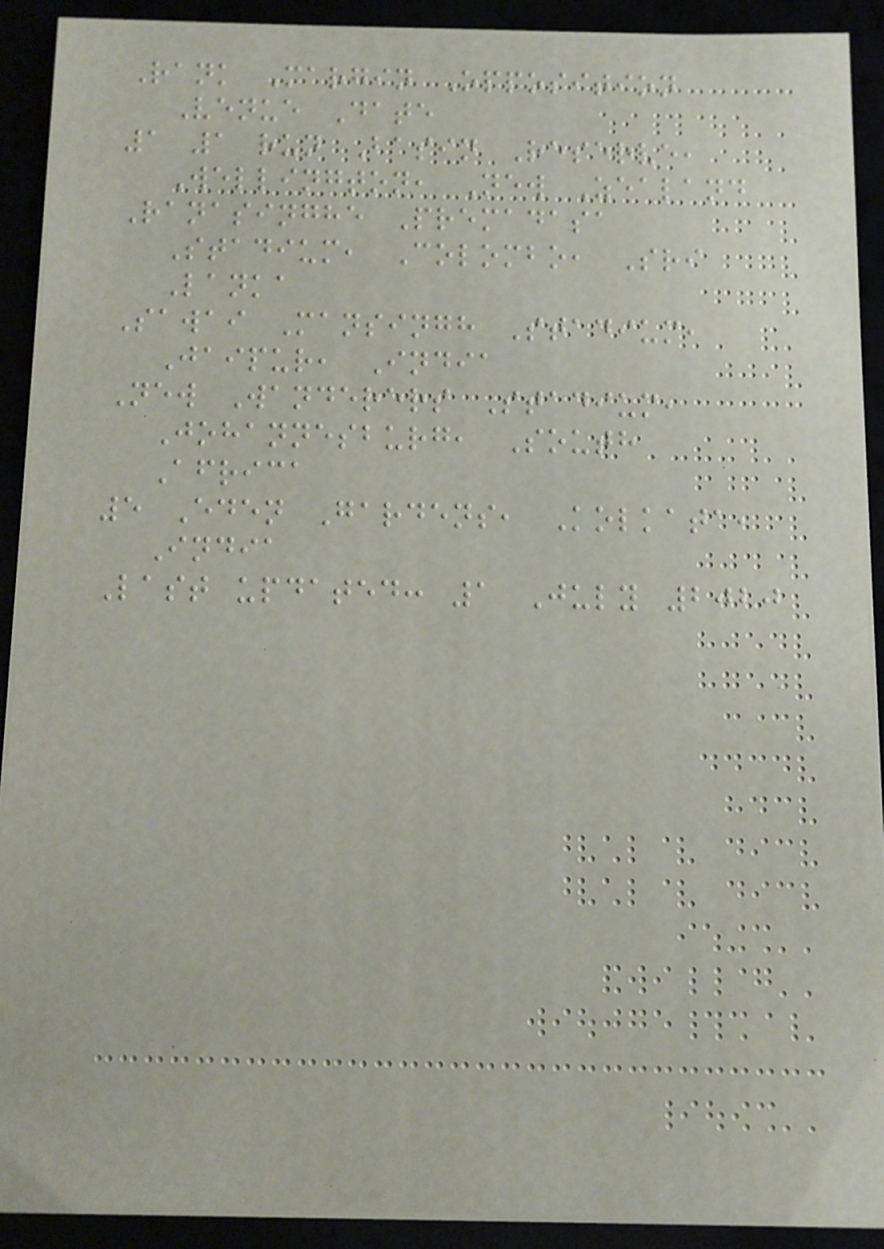Rank Margin Opposition
Venue Date
1 1 run Basin Reserve,
Wellington, New Zealand
Ranasinghe Premadasa
Stadium, Colombo, Sri
Lanka
Sawai Mansingh Stadium,
Jaipur, India
New Wanderers Stadium,
Johannesburg, South
Africa
5 Eden Gardens, Kolkata,
India
Last updated: 1 July 2020
